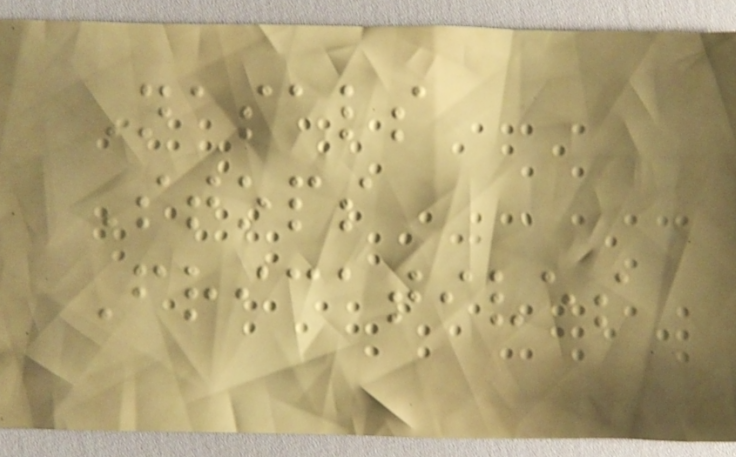Nasals
Stops
Fricatives
